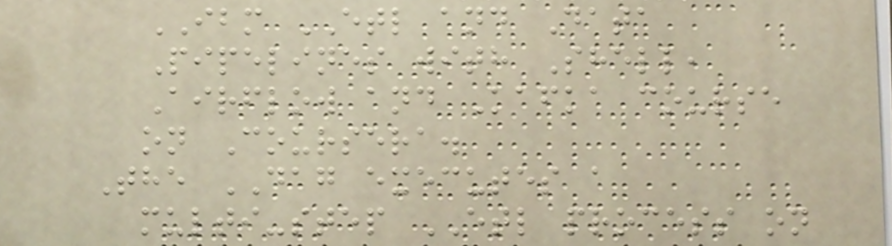IBM ETL and Data
Pipelines with Shell,
Airflow and Kafka course
on Coursera.
The DAG executes a
multi-step ETL process on
